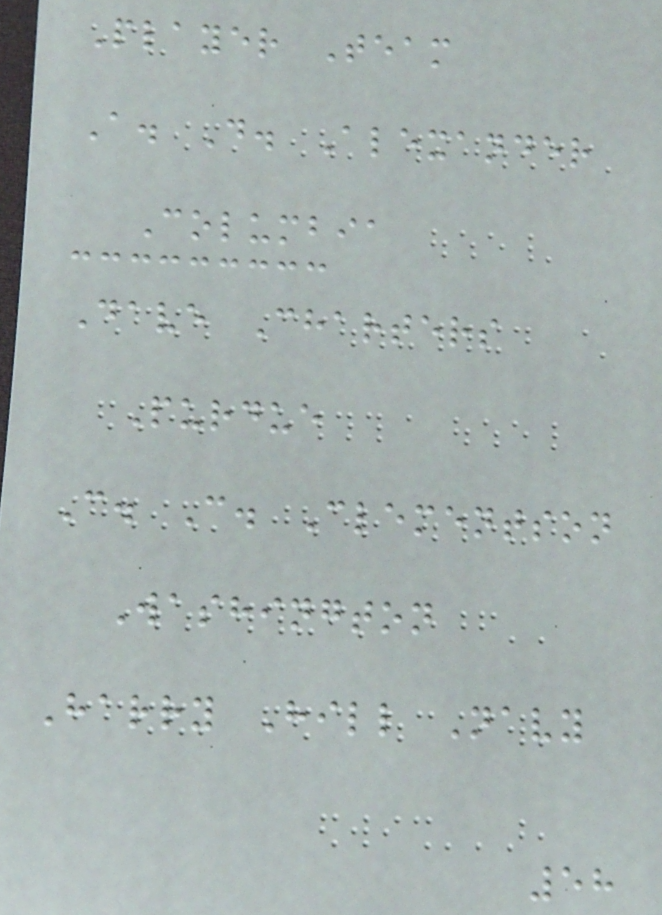Player Team
A. D. Alexander
Columbia
Dave Charters
Purdue
C. C. Clementson
Washington
Harry Hill Navy
58
